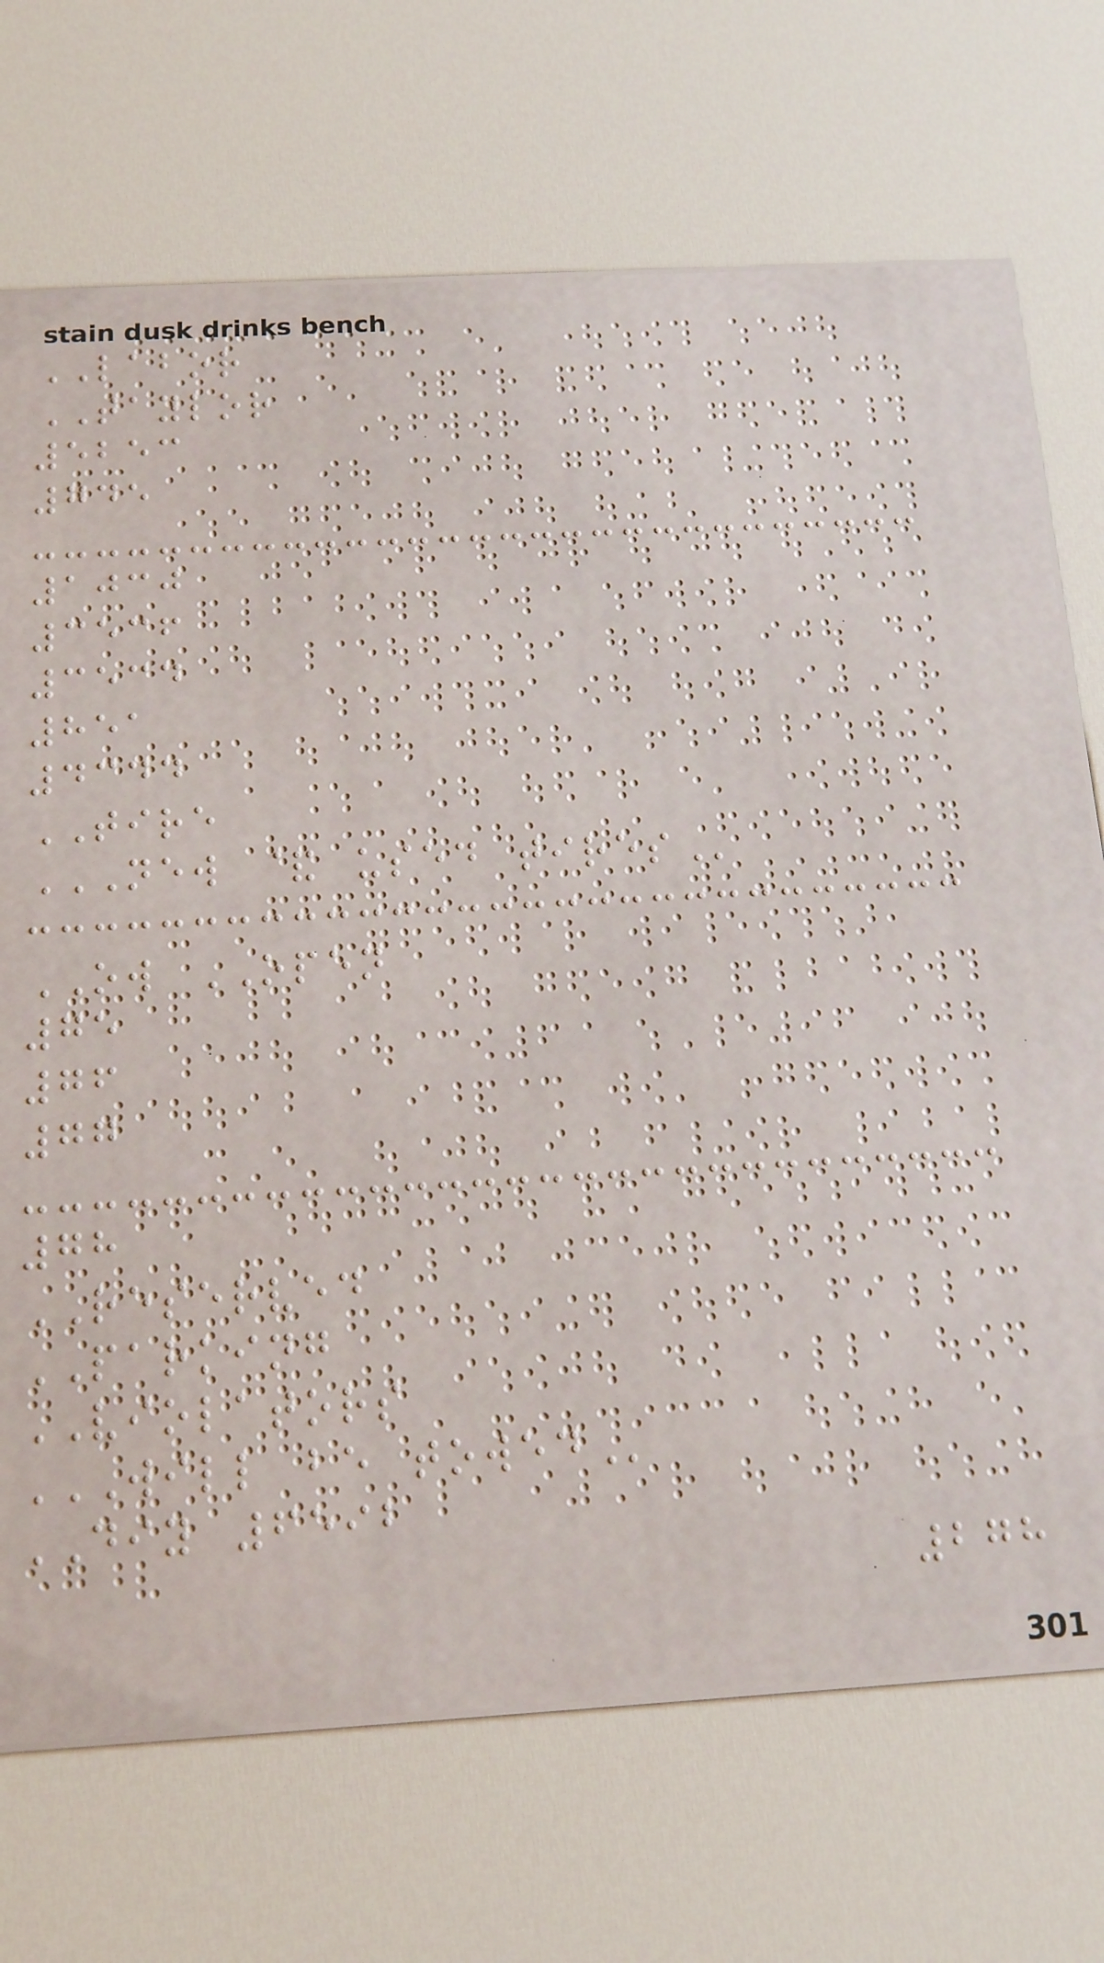LABOR
TAYLOR
5253
745
1030
3536
3534
851
4344
TIRE
NEW & USED TIRES
OW OPEN
75
76
77
78
RESERVED
PARKING
VIOLATORS
WILL BE TOWED
DIY 6592
278
